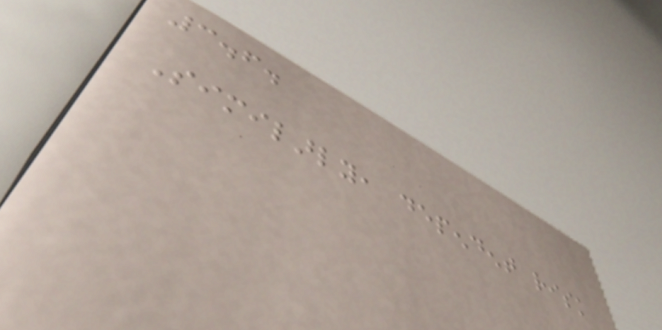3.6.
Similarly, dependent risk
